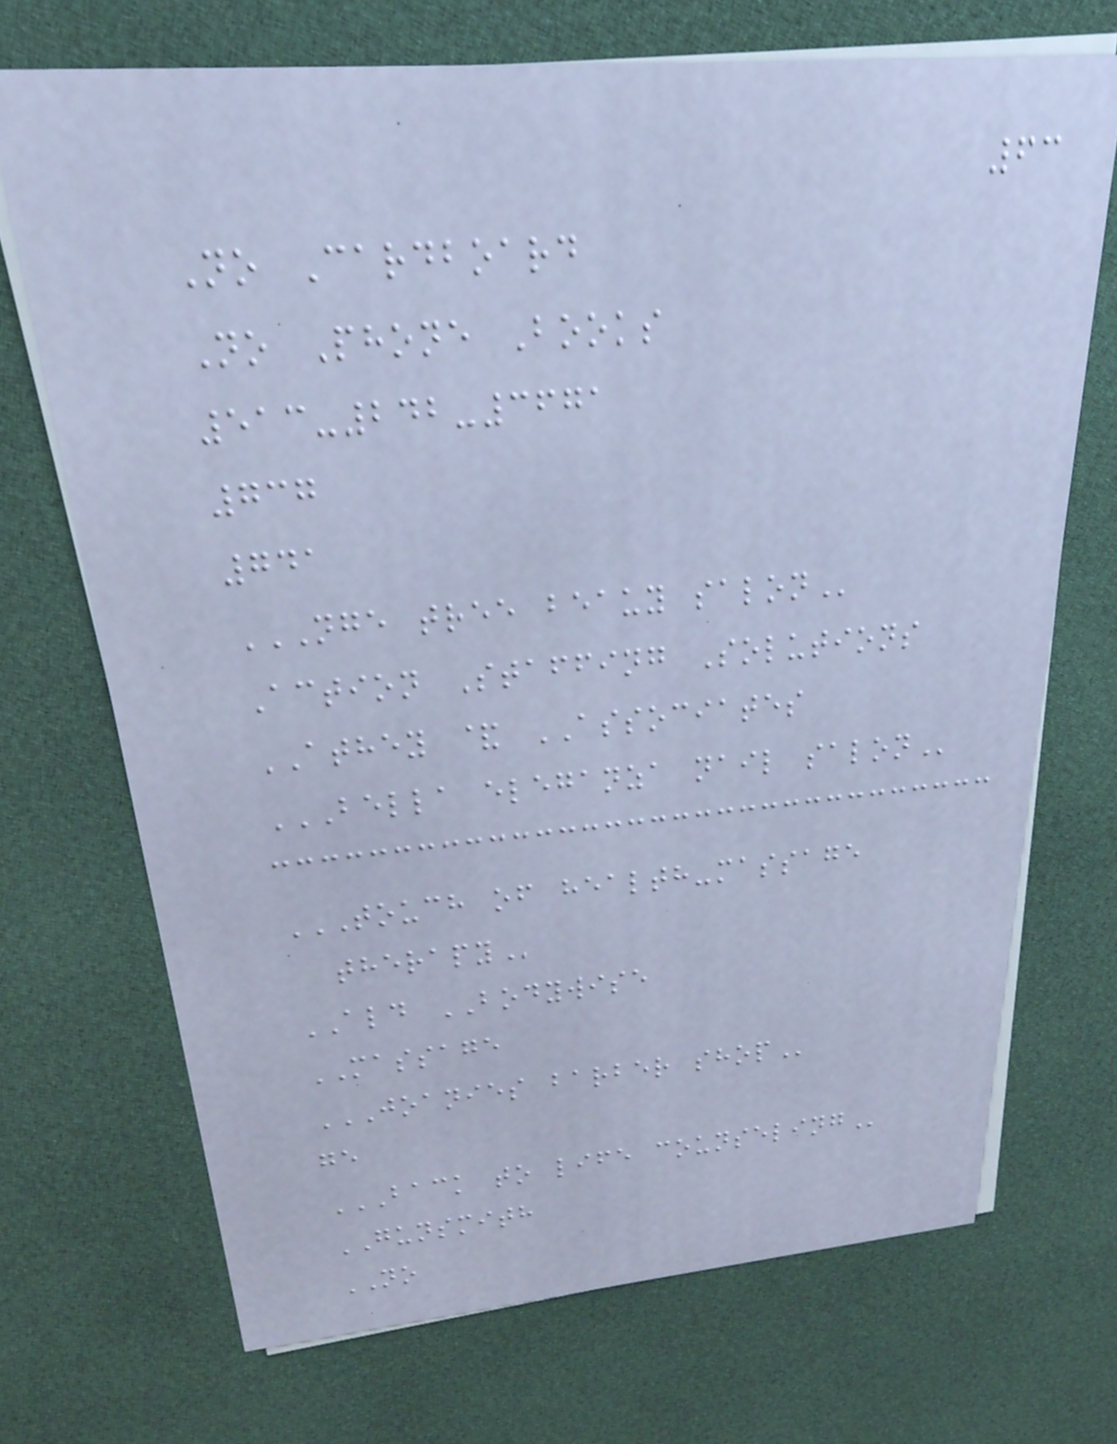63
No Cardboard
No Phone Books
513-242-3671
737
741
NGE TREE BEAUY SALON
Action Staffing Solutions
ATHEY & ASSOCIATES
BELLA ELEGANZA NAIL SALON
TOUCH OF HEALTH-MASSAGE
THERAPY
ALD BODYWISE
MASSAGE
JOANIES BARBER SHOP
ge
BACK TO LIFE COUNSELING
GUNSMITH
NO
